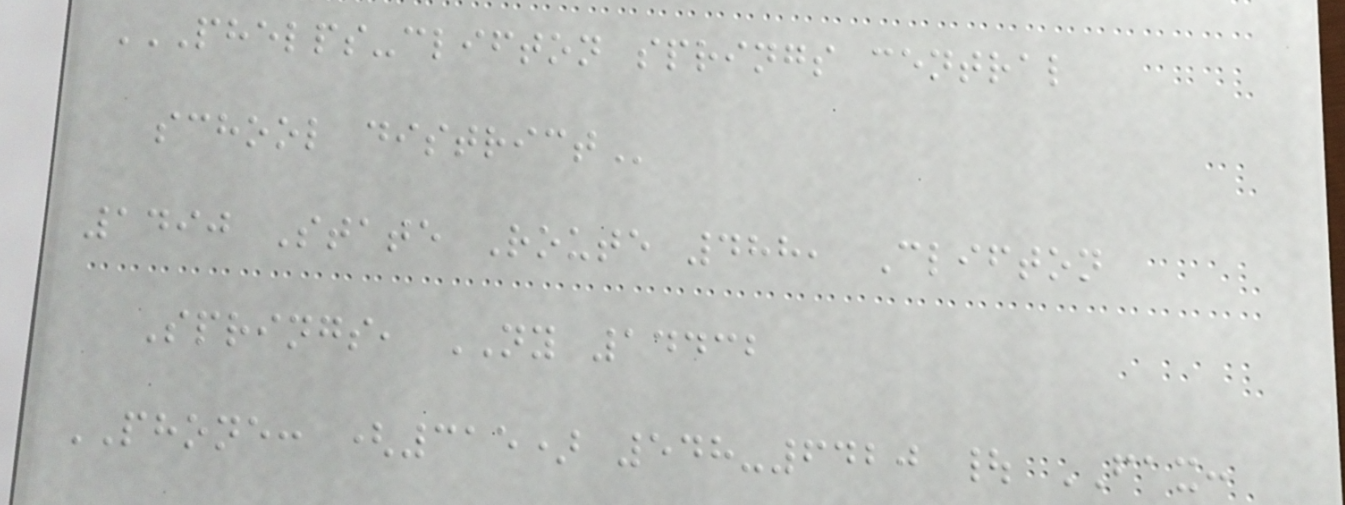PHELPS-CLIFTON SPRINGS CENTRAL
SCHOOL DISTRICT
1490 State Route 488, Clifton
Springs, NY 14432
PHONE: (315) 548-6420 | FAX:
